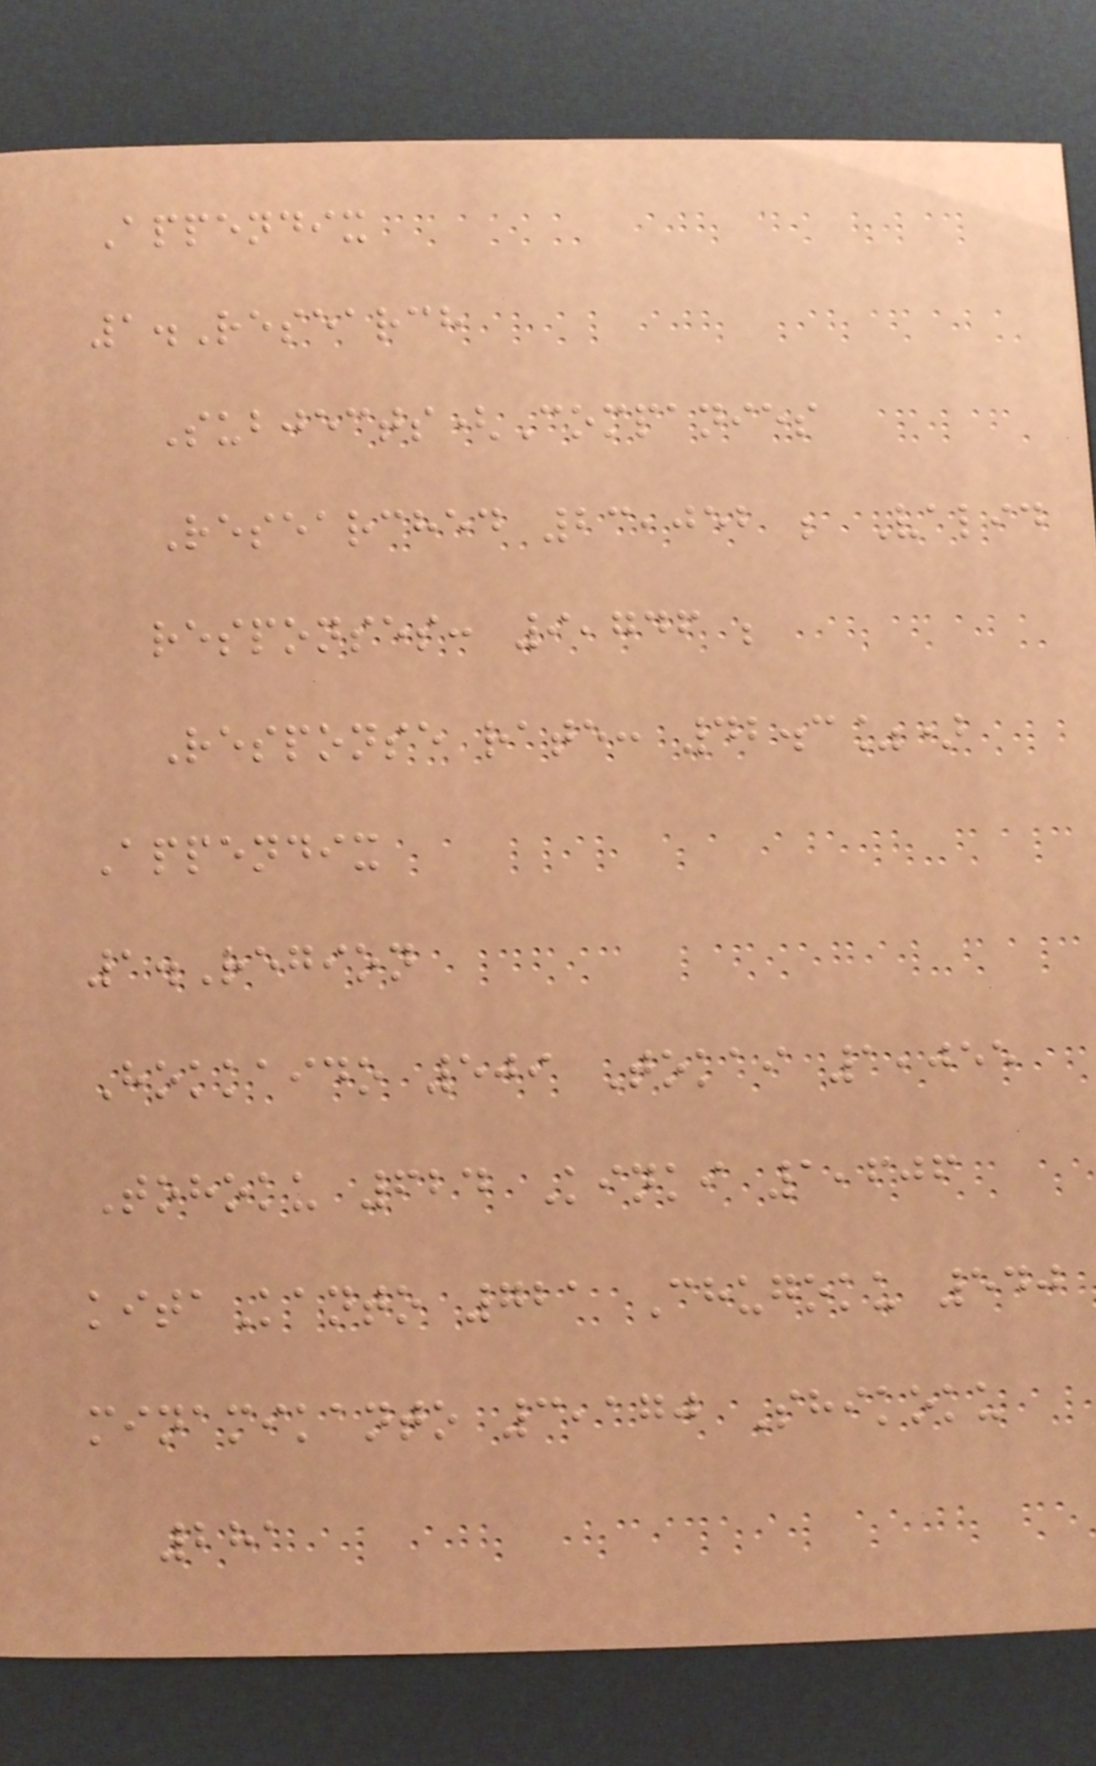Appendix
1.Research
Subjects(Companies
Researched 23,052 ; Valid
responses: 9,746 ;
Response rate: 42.3%)
Appendix
1.Region
Hokkaido 509 Tokai 1,055
Tohoku 624 Kinki 1,606
kitaKanto 721 Chugoku 540
minamikanto 3,170 Shikoku
281
